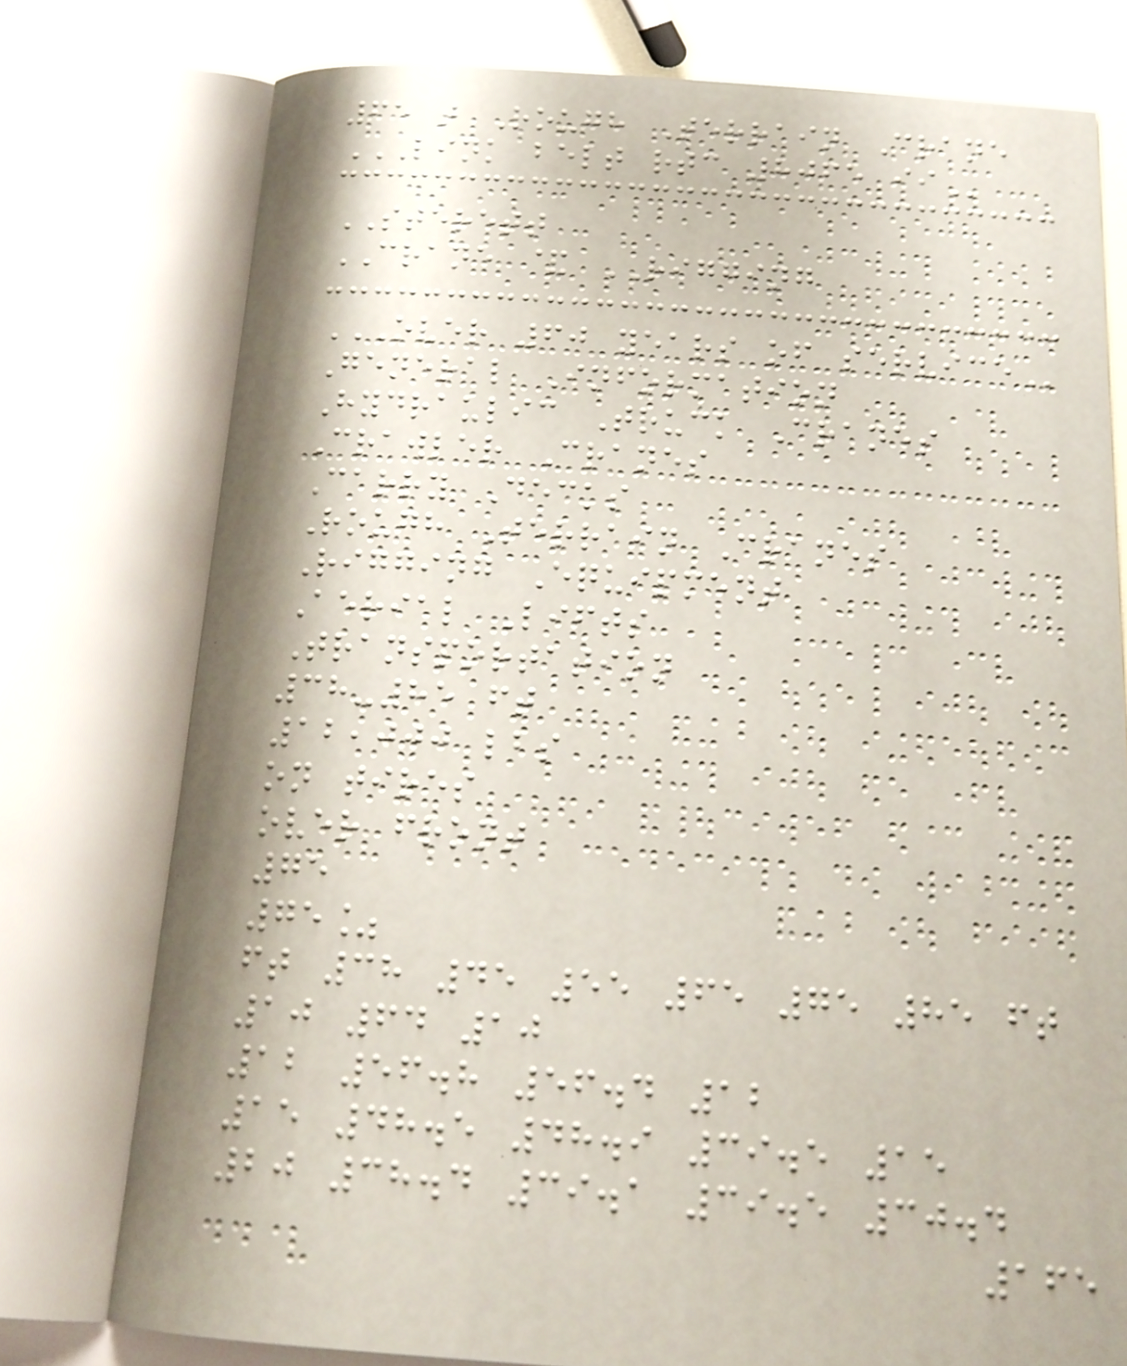65 t Rough Terrain Crane
LINK BELT RTC 8065 II
STERETT
CRANE & RIGGING
OVER 60 YEARS OF SERVICE
General Information
Hydraulic Truck Cranes
Crawler Cranes
Carry Decks
Rough Terrain Cranes
Rigging Equipment
Aerial Lifts
Transportation
38-85 ft
12,000 lbs
on tires
over front
75
75%
ft 38 45 55 65 75 85 ft
10 64 10
12 56.8 56.4 12
15 48.5 48.9 39.5 15
20 38.4 39.1 39.5 30.4
165
